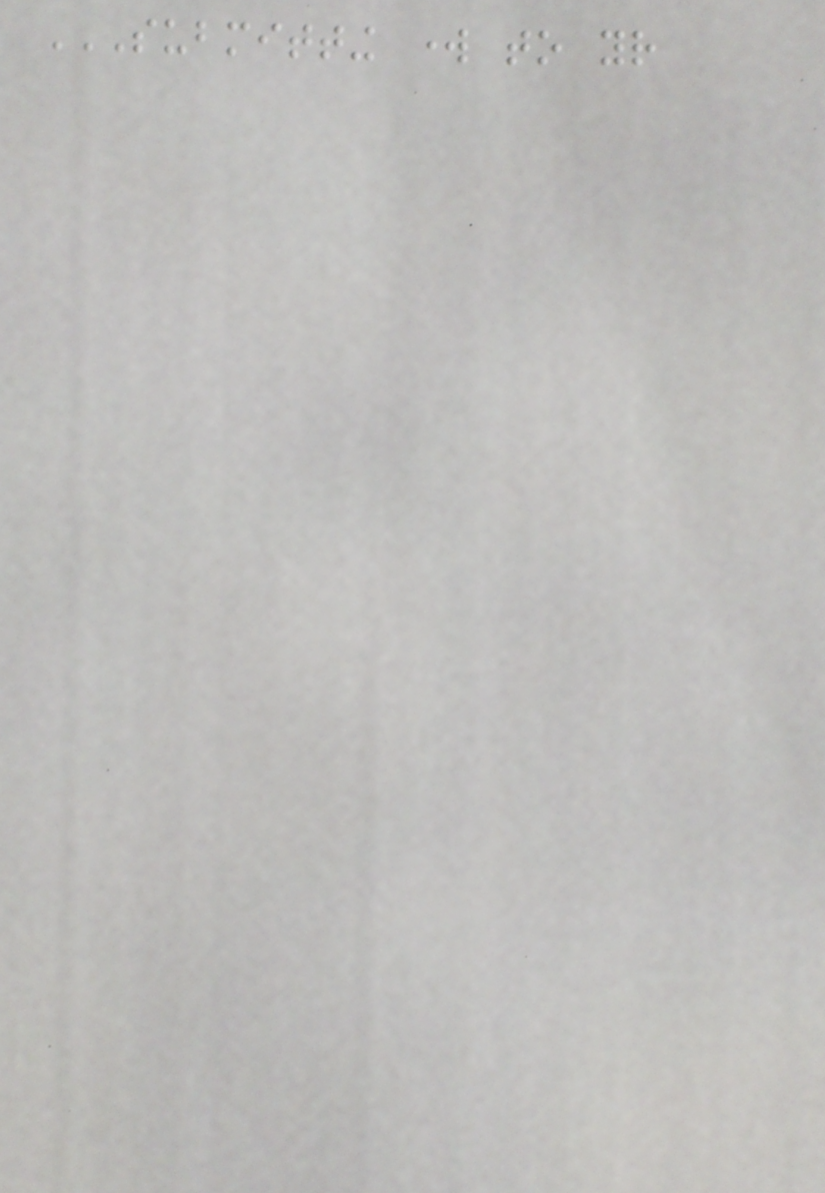SUBMITTING WORK TO YOUR
